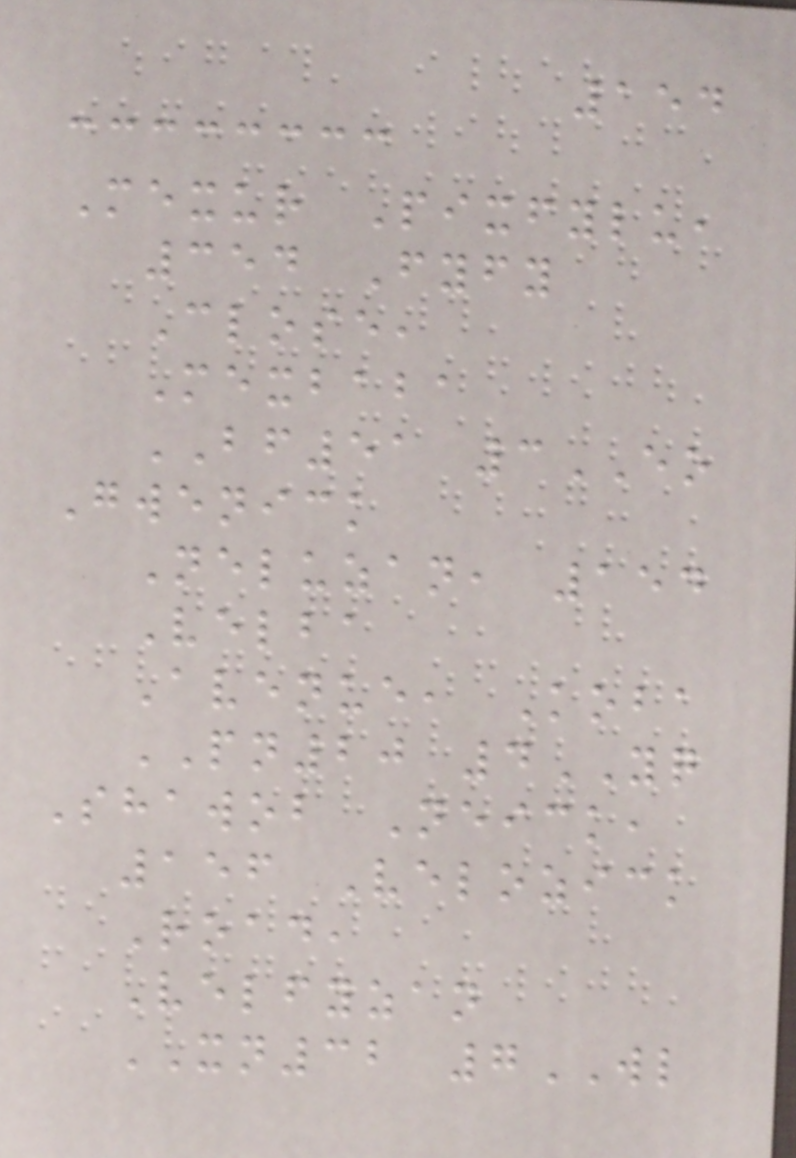154
Mexur Pixfylu,
354 Fyfy
Close,
Mexbaba
BF51 3EO
Gwenick
Neluzan, 154
Velba
Avenue, Koba
PN20 4YQ
Shawob Neick,
156 Velozick
Road,
Velfyzan
XN32 7WL
